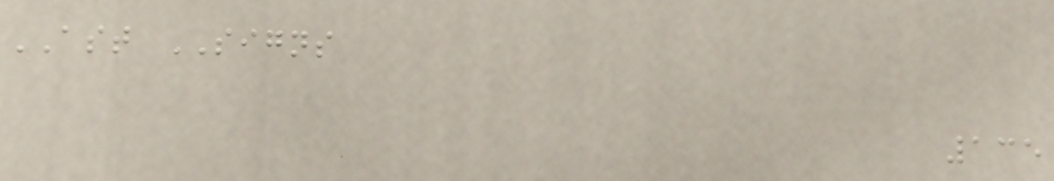AST SIGNS
135
